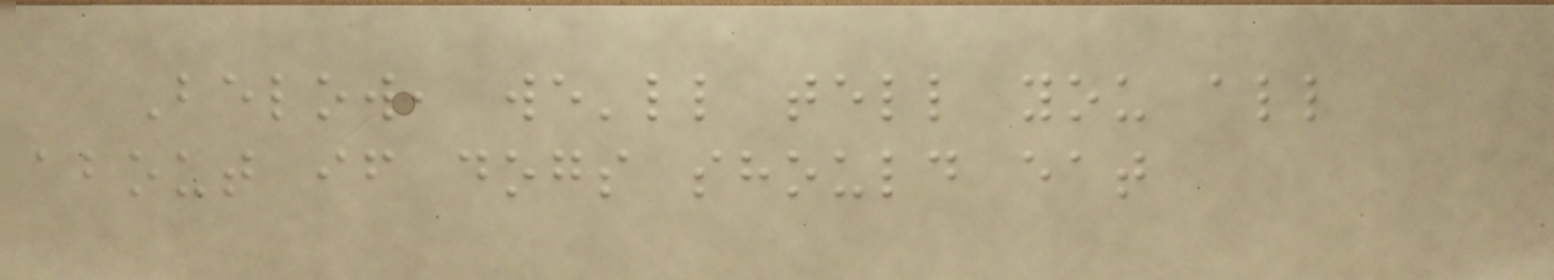Below, we'll tell you all
about if dogs should eat
